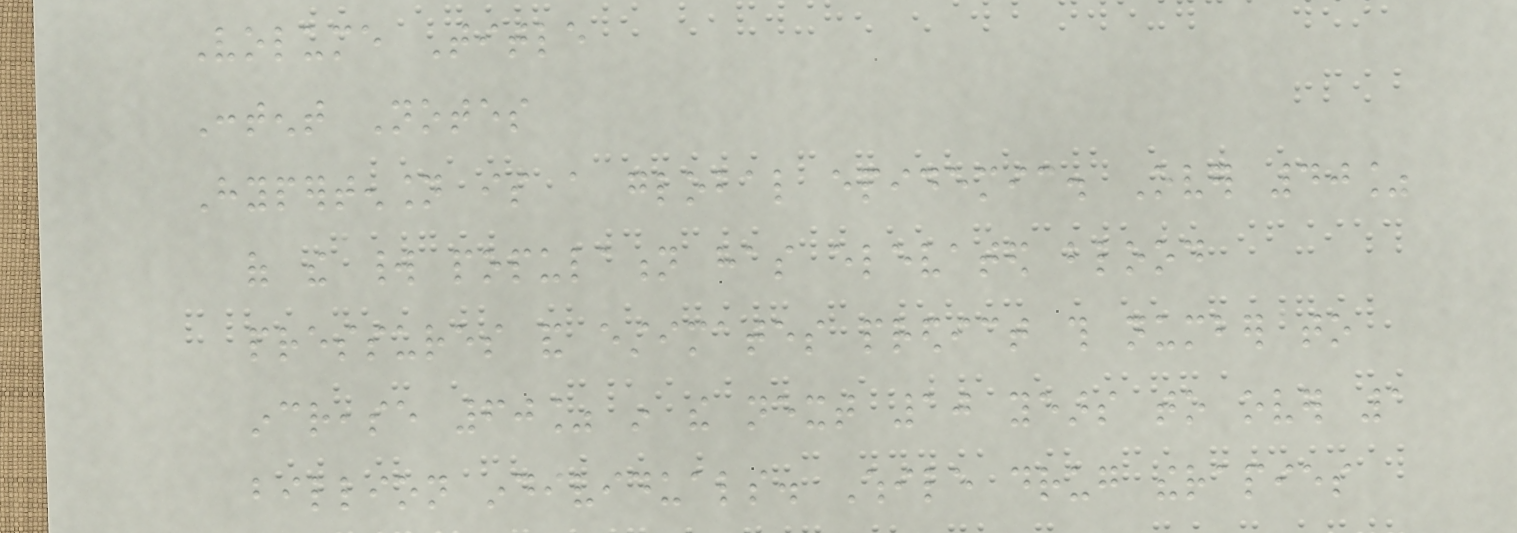Volume Title
Content Notes
Hypertension is a global epidemic. Over 40%
of the world population has elevated blood
pressures and estimates predict this number to
increase 60% in the next 10 years to over 1
billion individuals. While drug therapies
